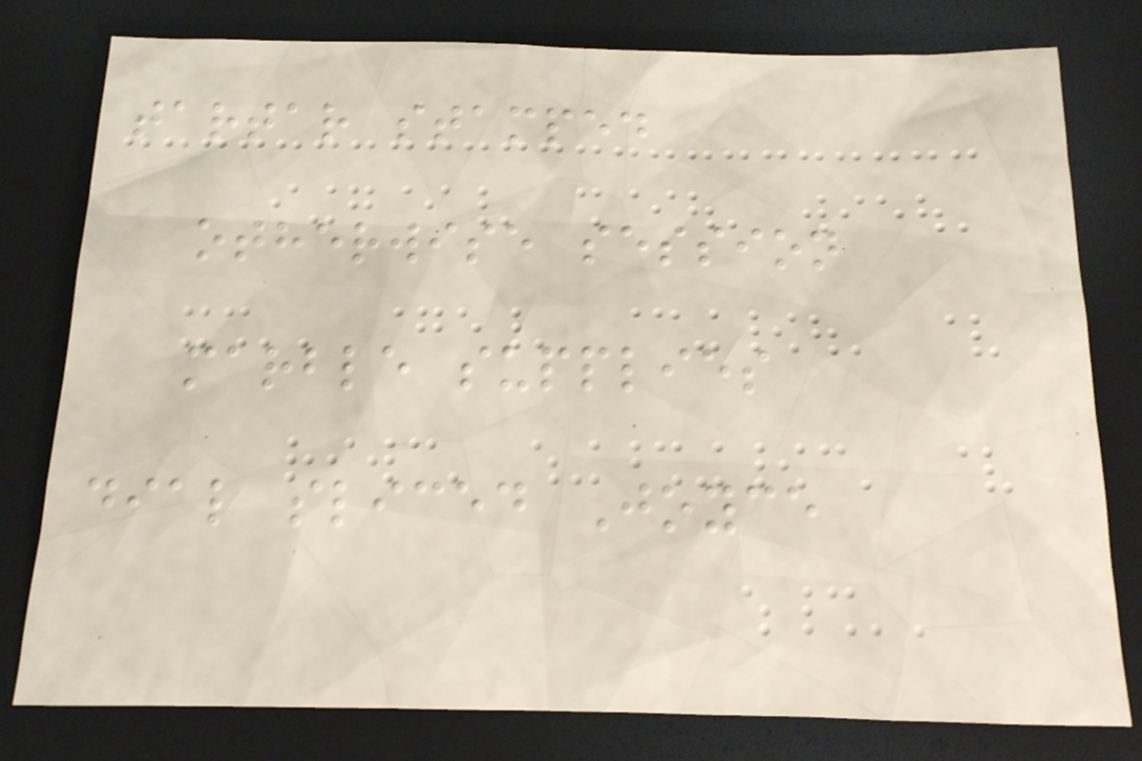tartar stamped
otherwise session
marble supplies
dial sliced Joyce
